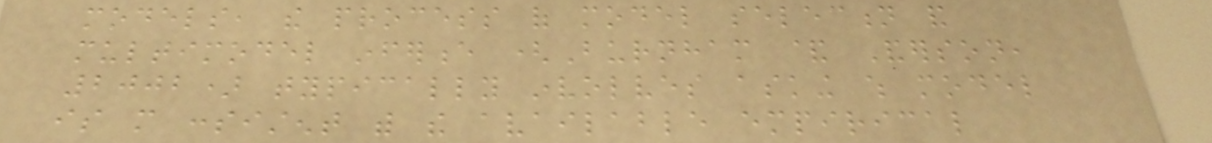models, the process of model selection and
multimodel inference (Burnham & Anderson,
2002) typically involves asking which model
is more consistent with the available empirical
